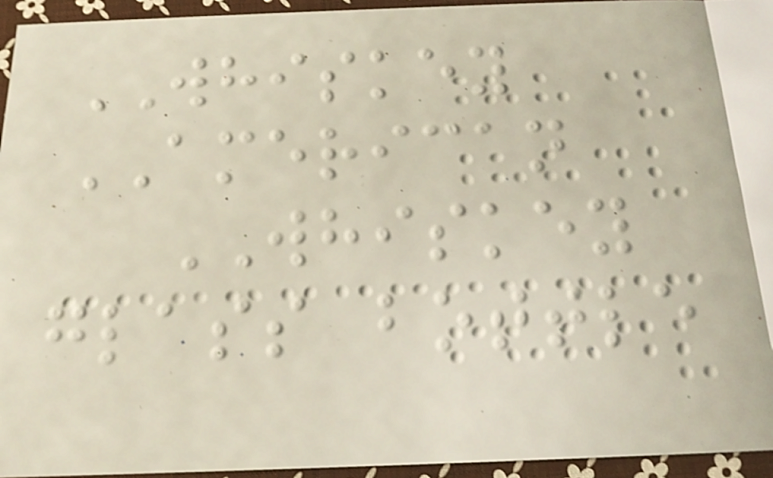WHISKEY
AMERICAN
WHISKEY
glass bottle
